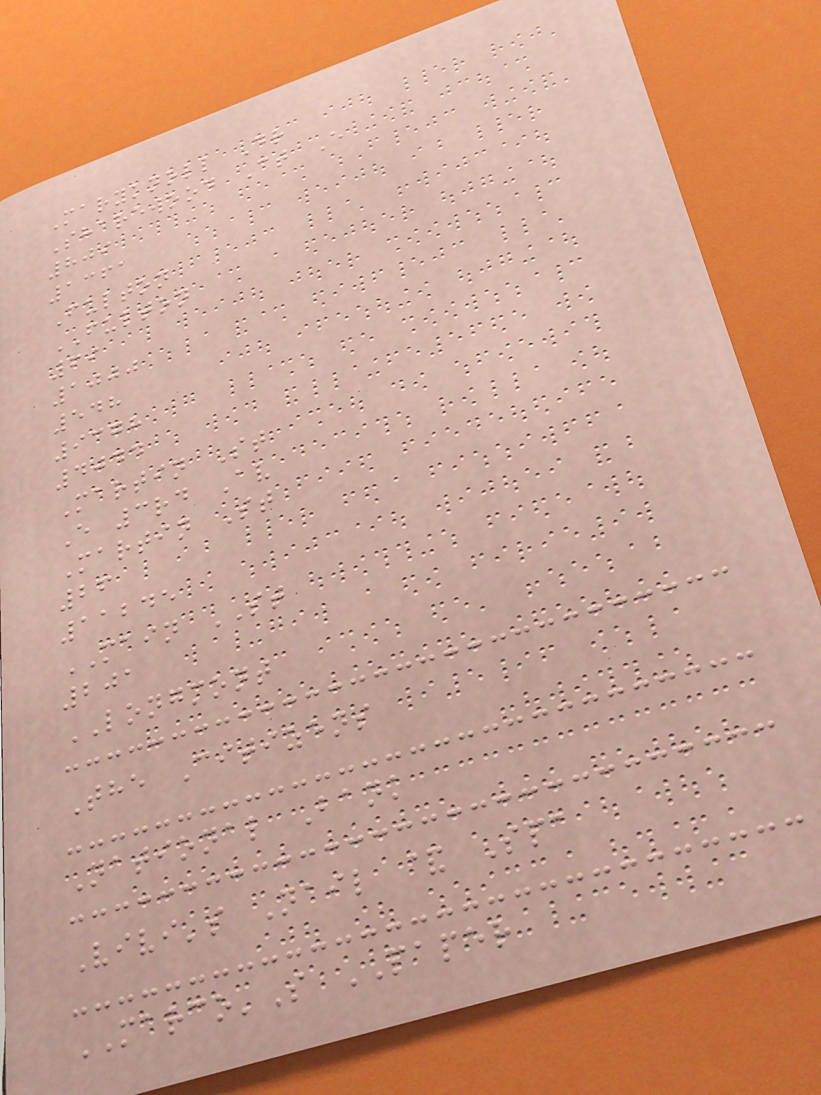Maryknoll Dr
Sharewood Ct E
809
1361
Fulton
FULTON
69
1000
548
9378
4044
Martin St
E 3rd Av
Martin St
26
11245
MAIN ST
201
LONGMONT
The Citizens
National Bank
Vivi's Nail & Spa
MARCO'S PAPER
